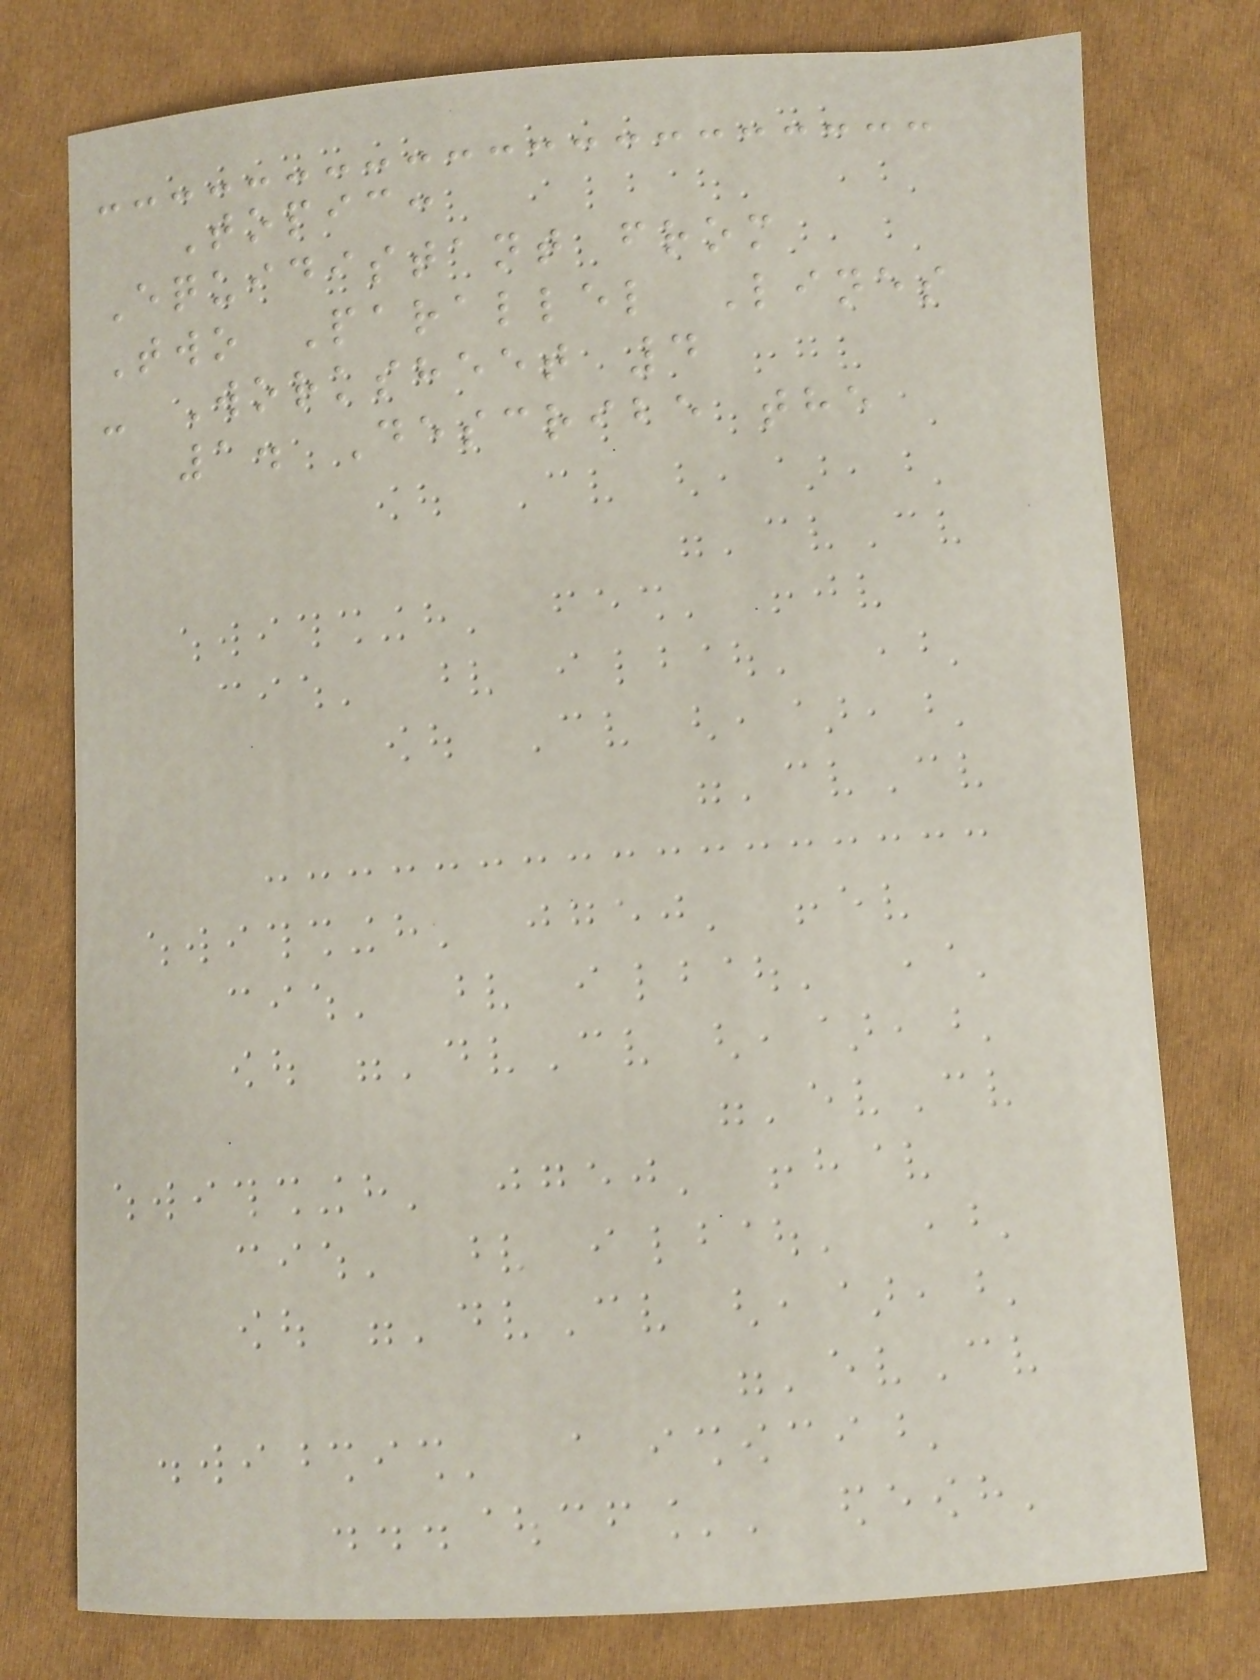Topic:
Equidistant from
Two Parallel Lines
- Worksheet 4
1. Describe the
